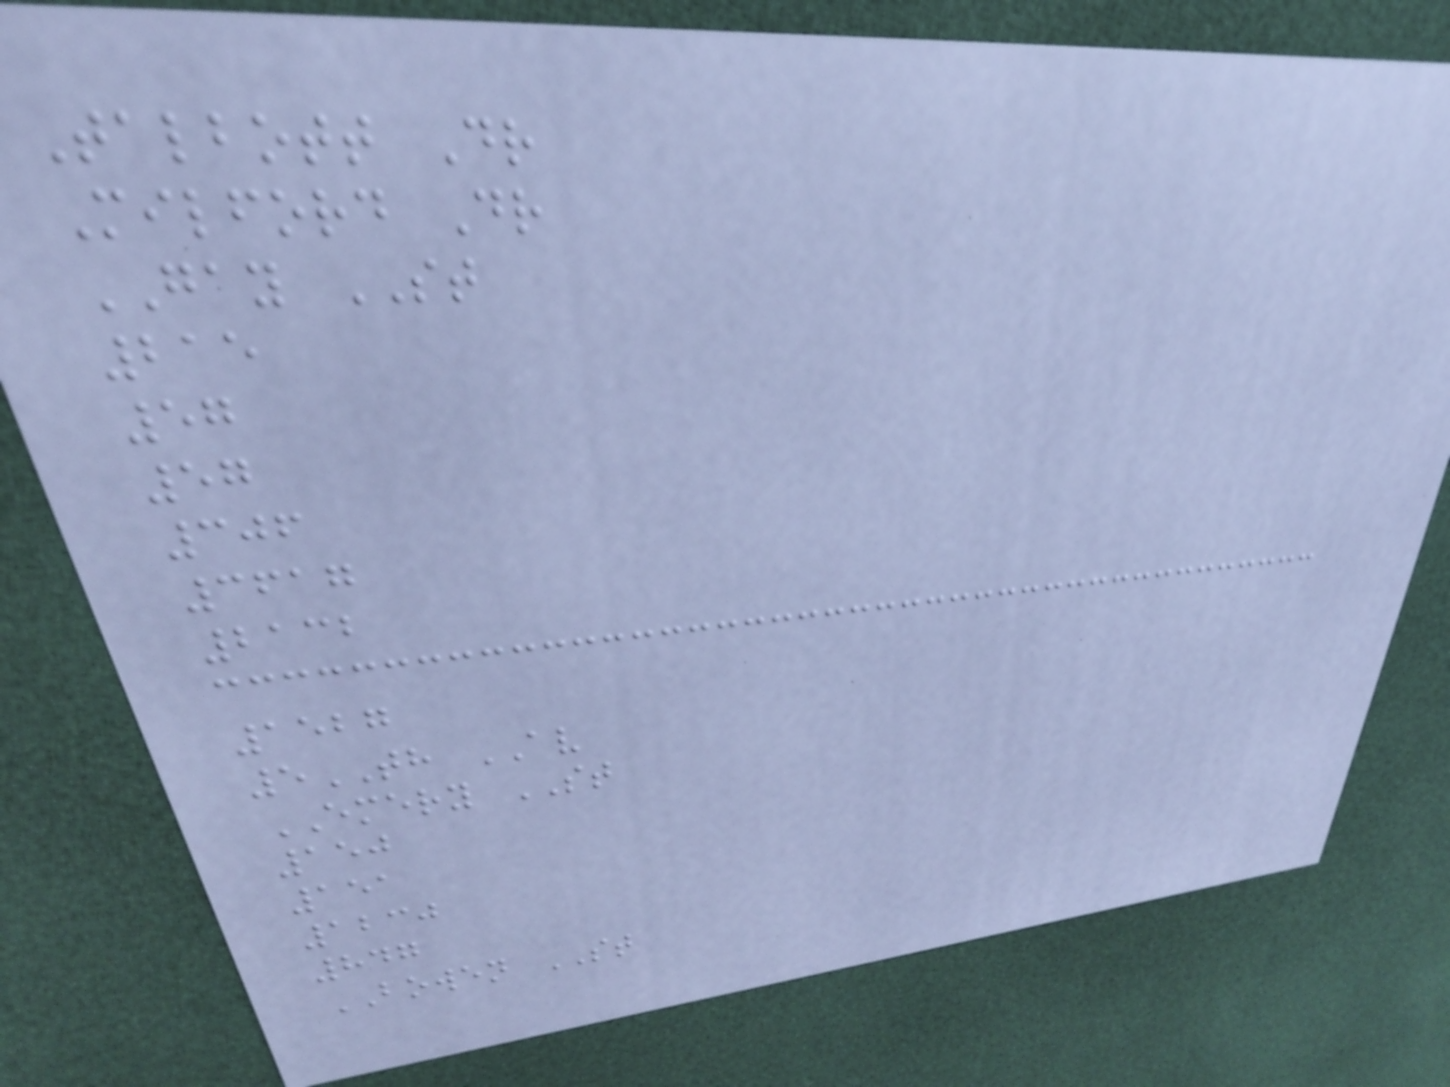Talbott Dr
Milford Dr
GAY ST
215
57
57
306
3617
2132
1527
5TH AV
EMERY ST
150
151
1230
847
BOWEN ST
